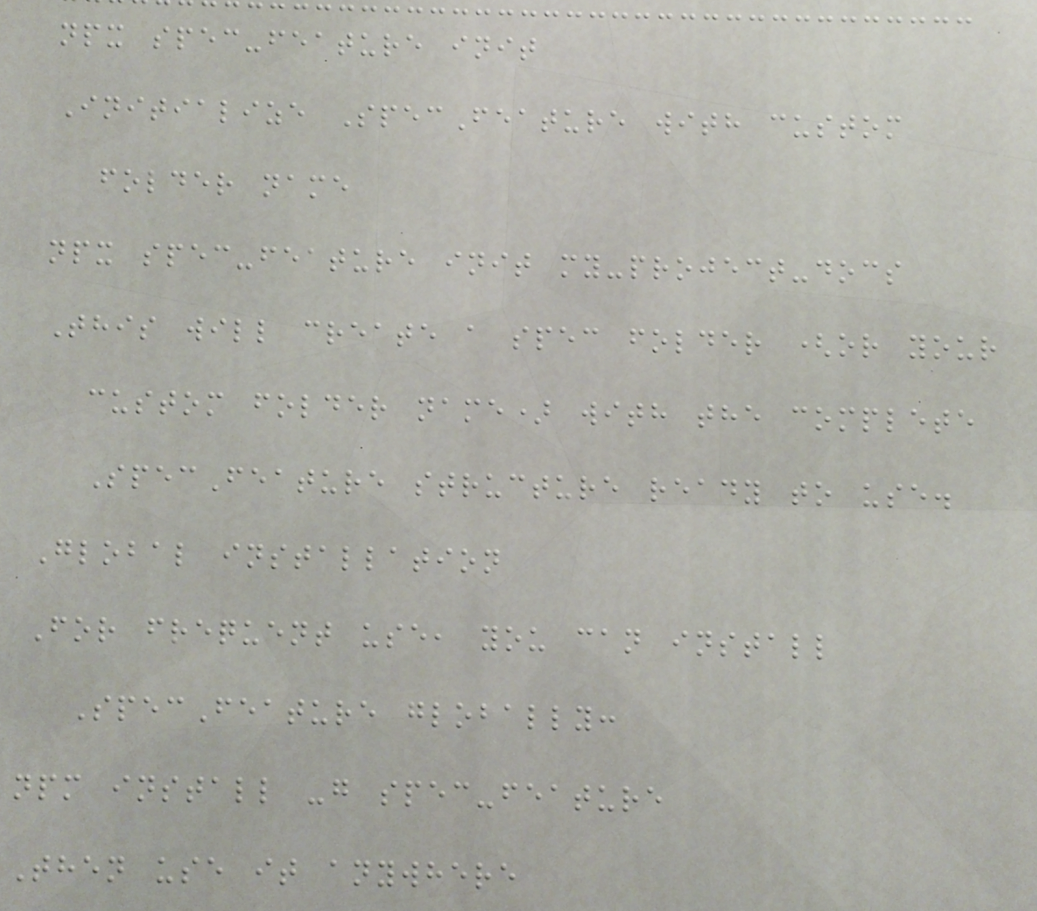npx spec-feature init
Initialize SpecFeature with custom
folder name
npx spec-feature init my-project-docs
This will create a spec folder (or your
custom folder name) with the complete
SpecFeature structure ready to use.
Global installation
For frequent use, you can install
SpecFeature globally:
npm install -g spec-feature
Then use it anywhere
